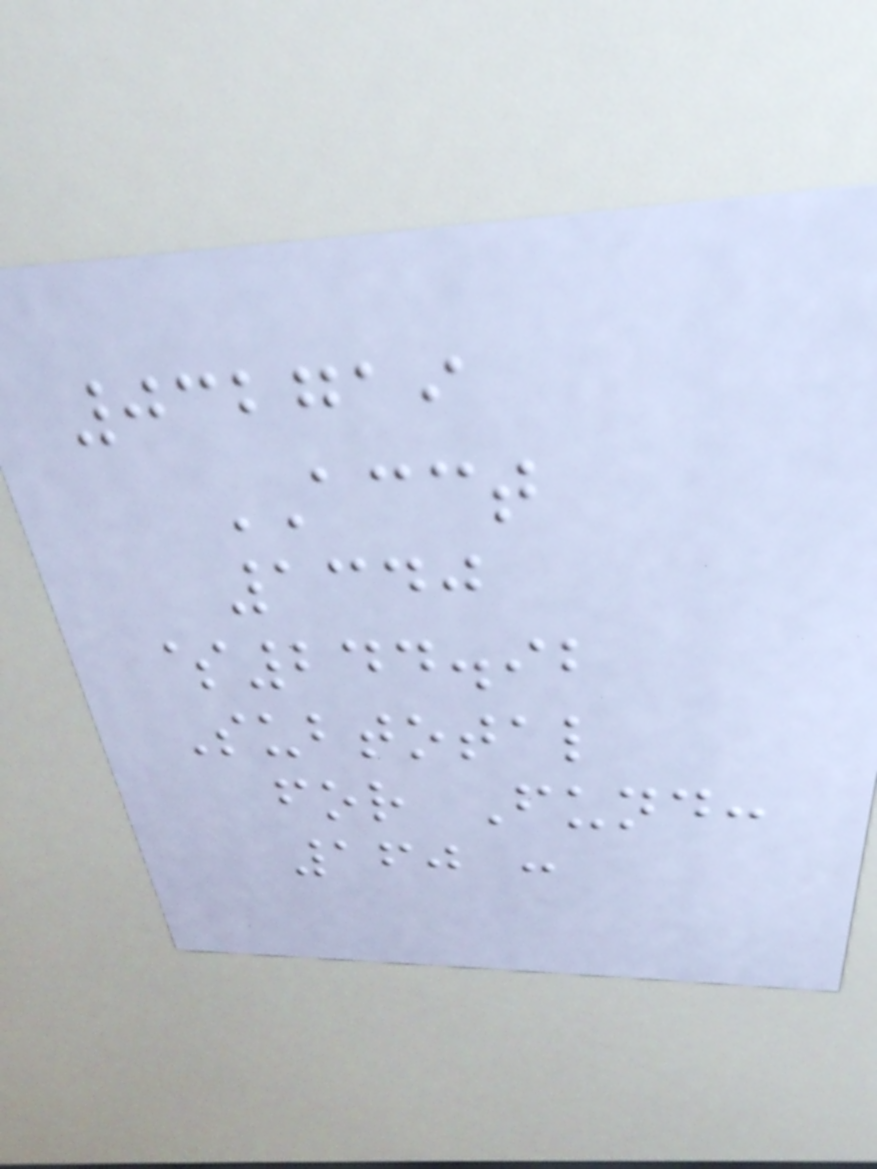032719
ACCT
1340
$244.92
Subtotal
for Fund:
160 :
